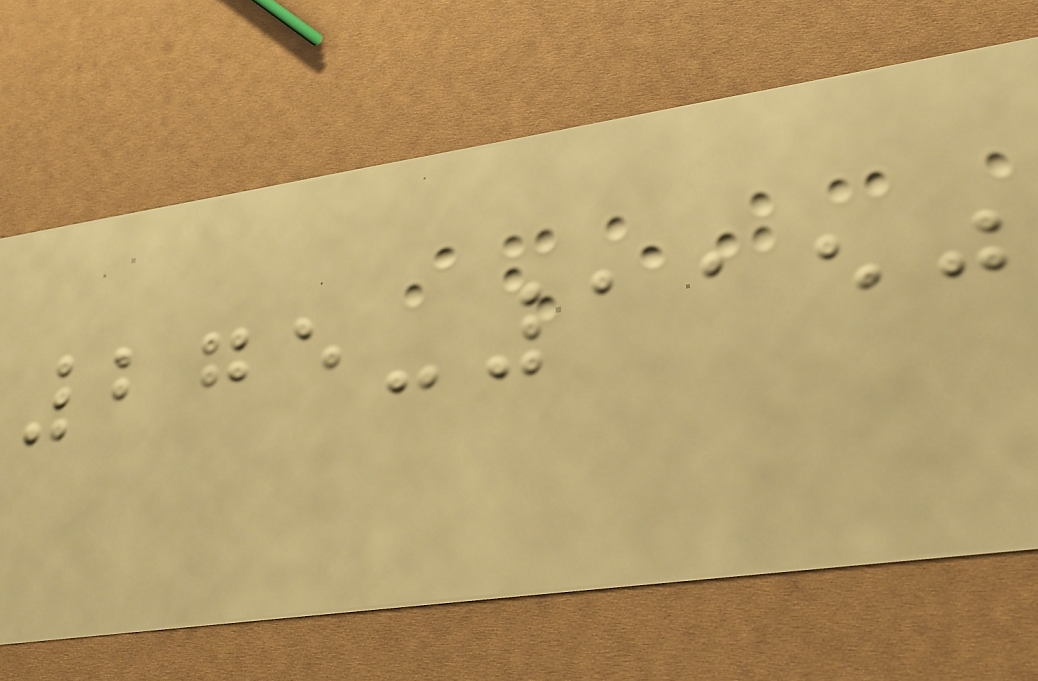275-1150
